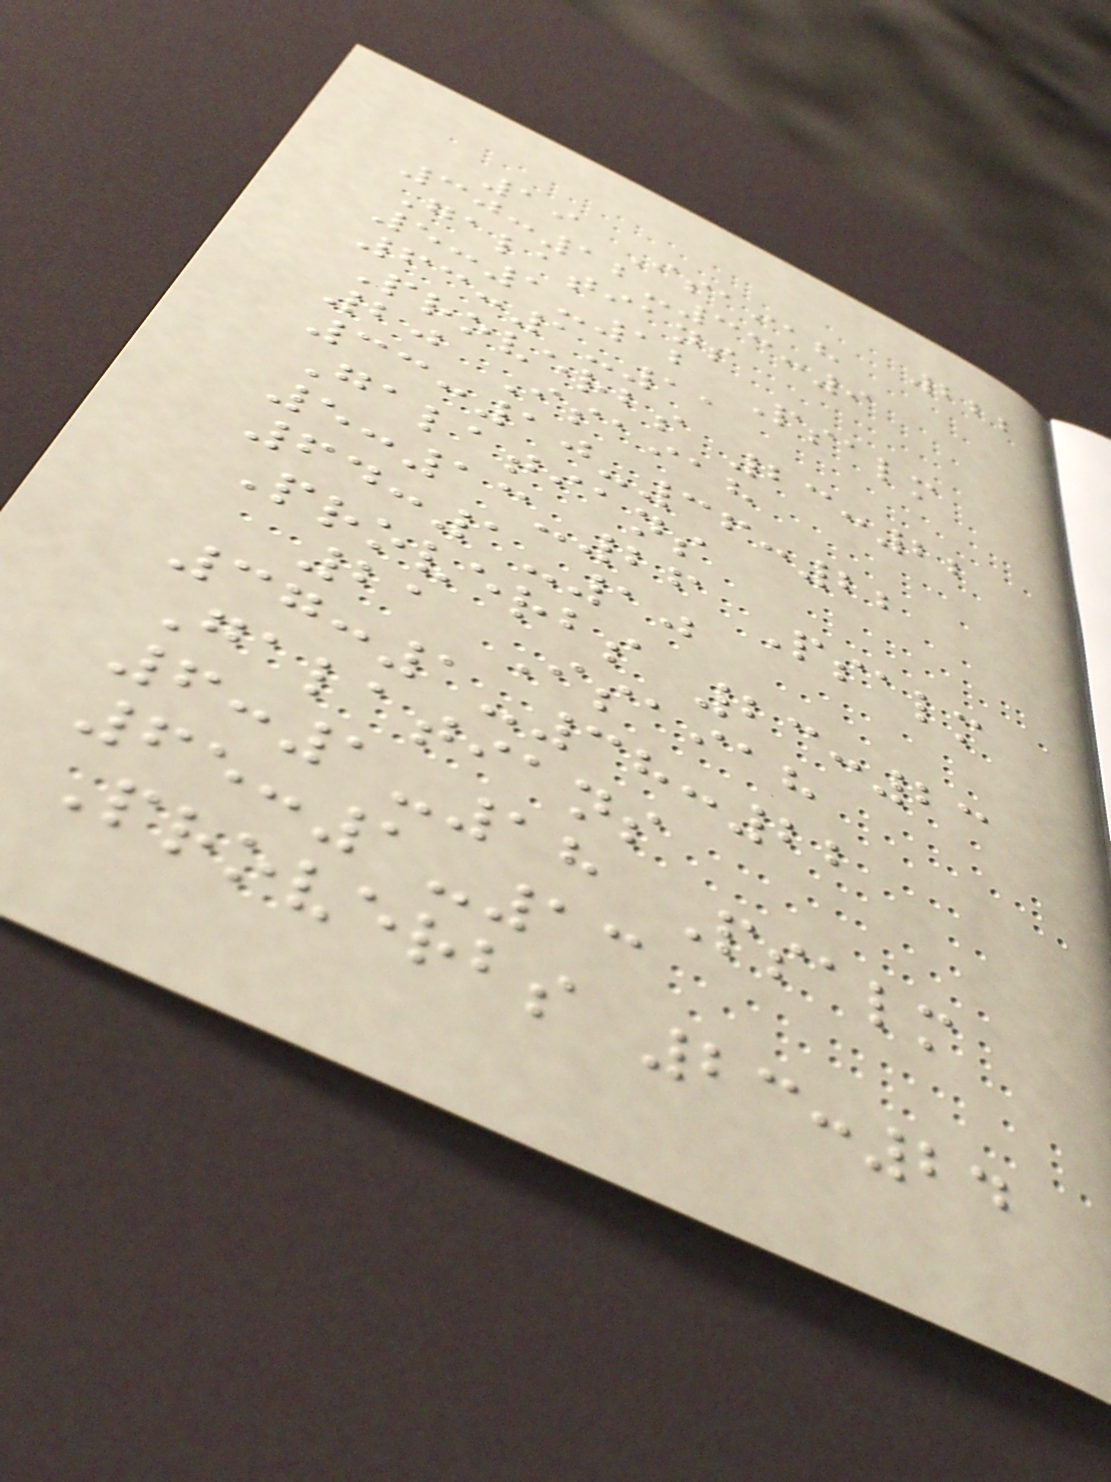222
19 Isaiah
30:12-33:9
Galatians
5:1-12 Psalm
63:1-11
Proverbs 23:22
20 Isaiah
33:10-36:22
Galatians
5:13-26 Psalm
64:1-10
Proverbs 23:23
21 Isaiah
37:1-38:22
Galatians
6:1-18 Psalm
65:1-13
Proverbs 23:24
